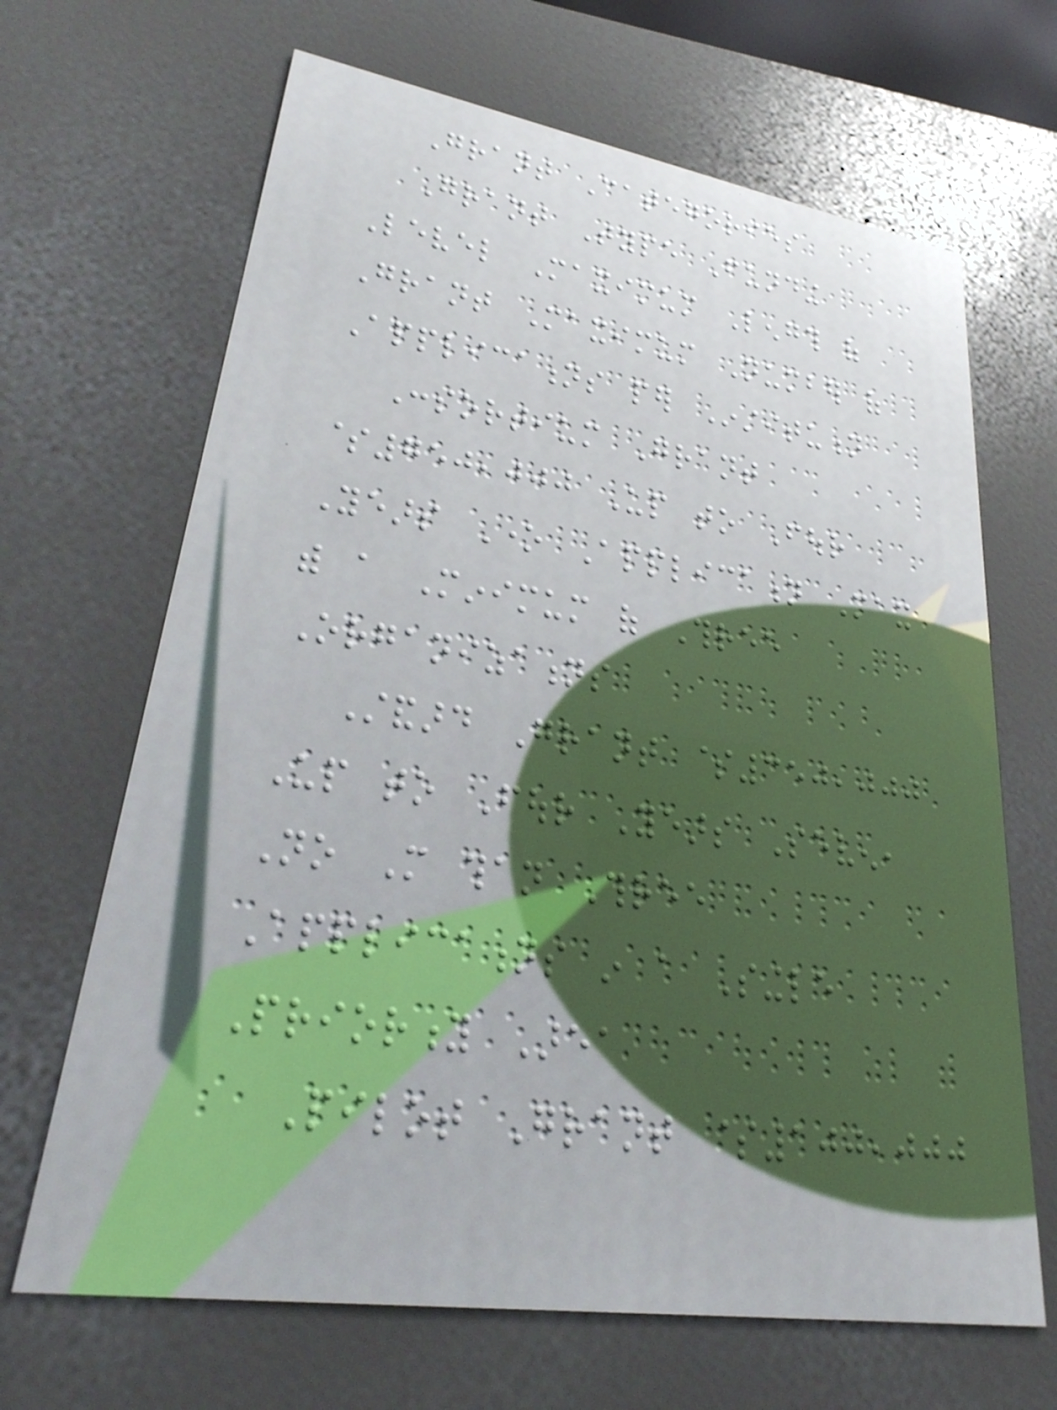Grant Categories
Grant Type Funding
Level Maximum Length of
Grant Maximum Number of
Applications per Institution
Consortium Grant
$750,000 Up to Four
Years One Application Max
with a Minimum of Three
Organizations
Standard Grant $350,000
Up to Four Years Seven,
No More than Three
Applications in a Single
Priority Area
Pilot Grant $100,000
